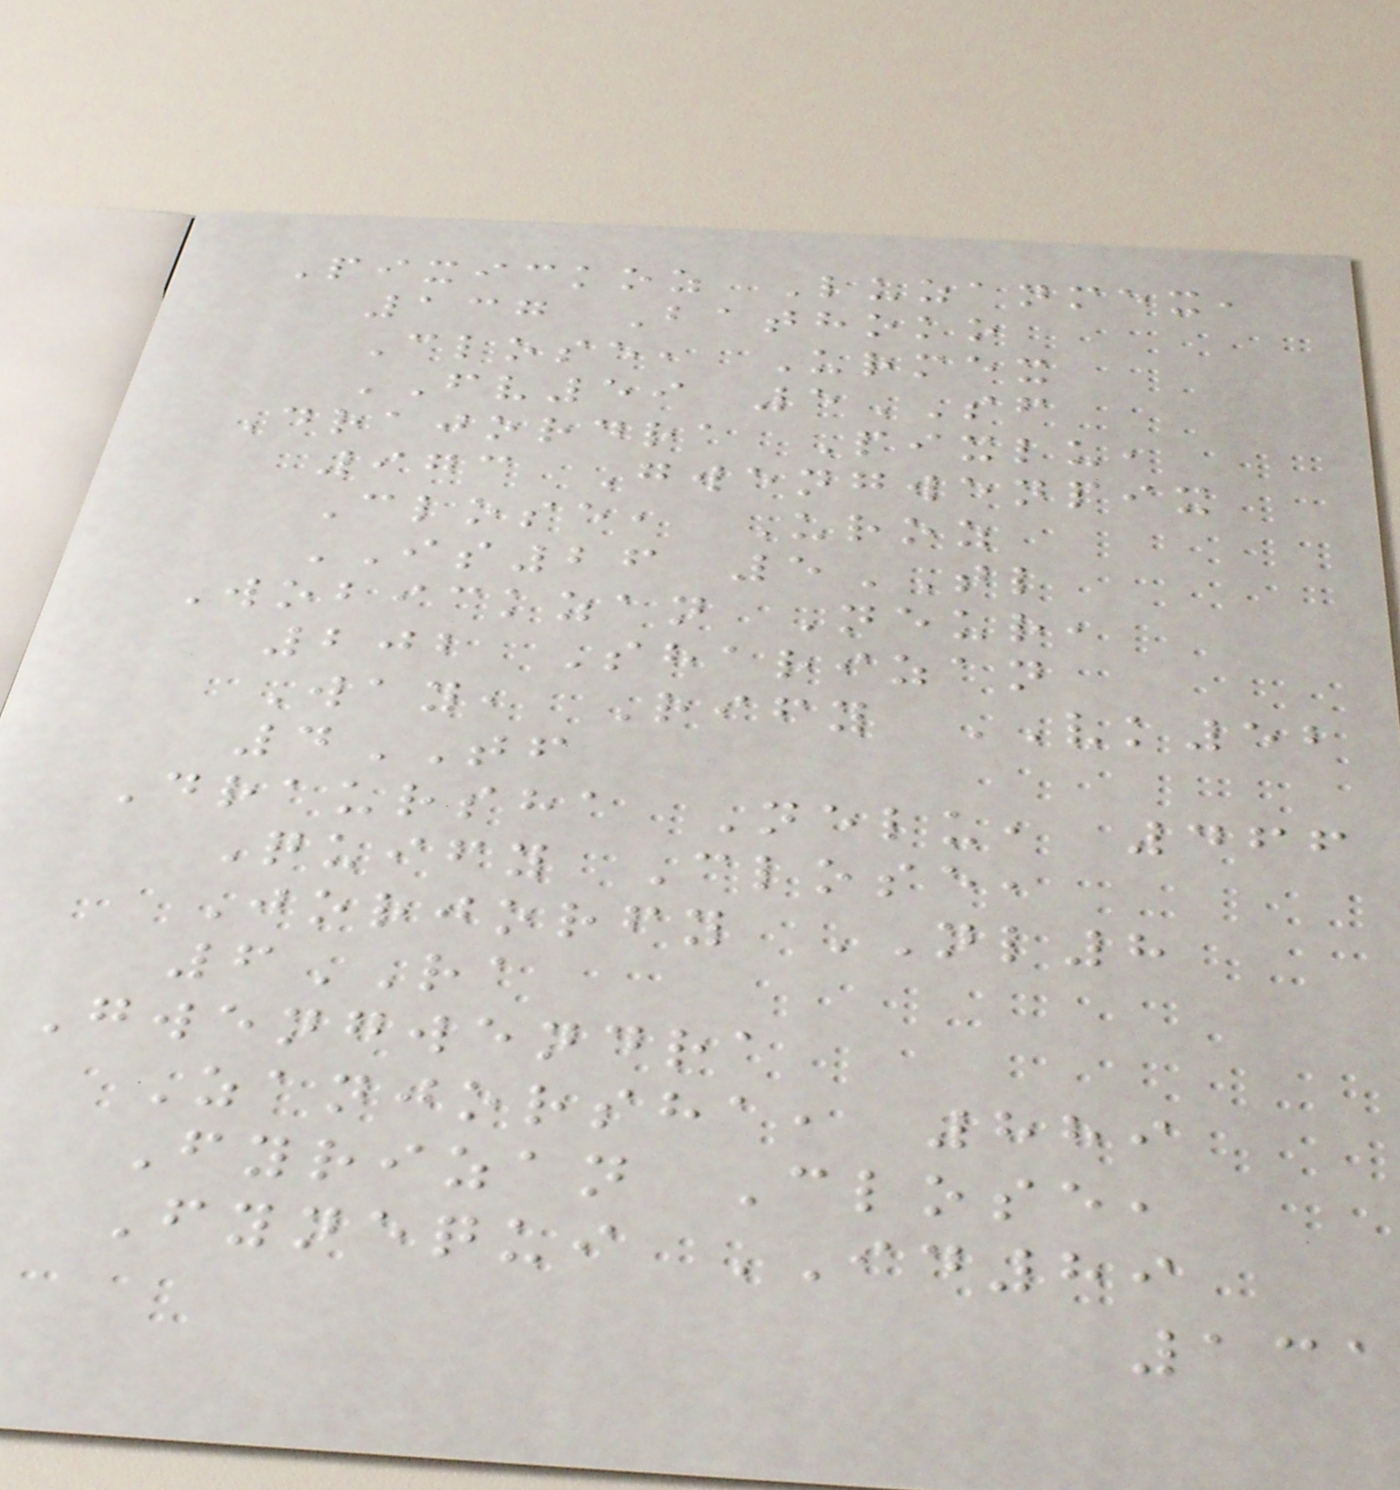Pixickoz Luzanmex,
137 Bathoko
Close, Urmex
FV59 5SF
Drajordra Pixlu,
973 Gwengwenpix
Close, Uroz
IS26 5TL
Wobickzan Neur,
202 Sharizan
Way, Rify VK52
4TF
Draursha Nelu, 466
Quify Close,
Jorjorfy NL8
6RA
Gwengwendra
Zanjorsha, 889
Fyrizan Close,
Fynequi ID89
131
